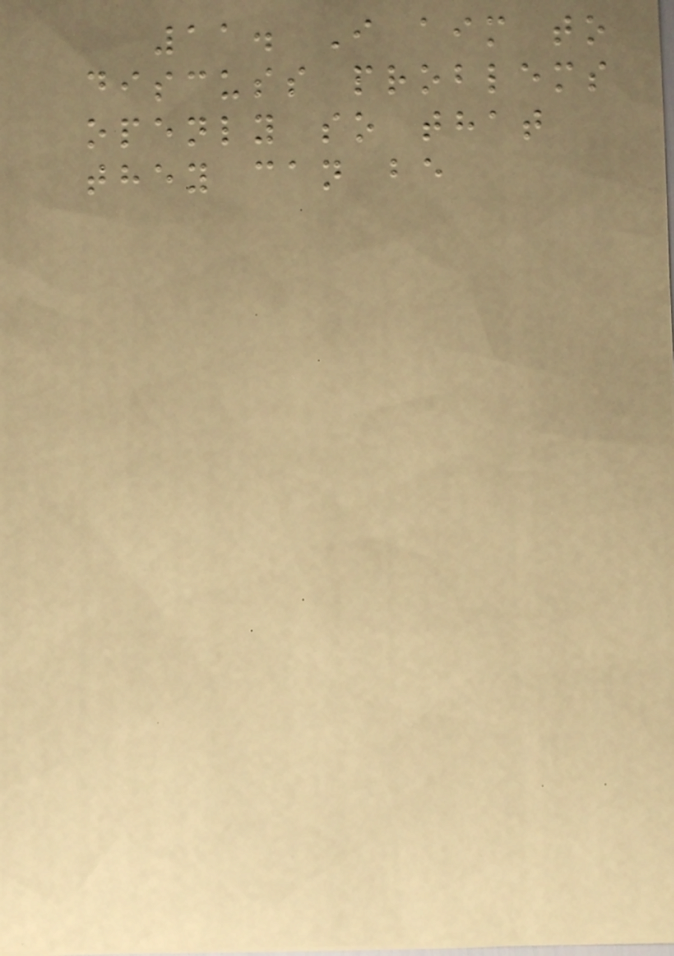11. I aim to
discuss problems
openly so that
they can be
